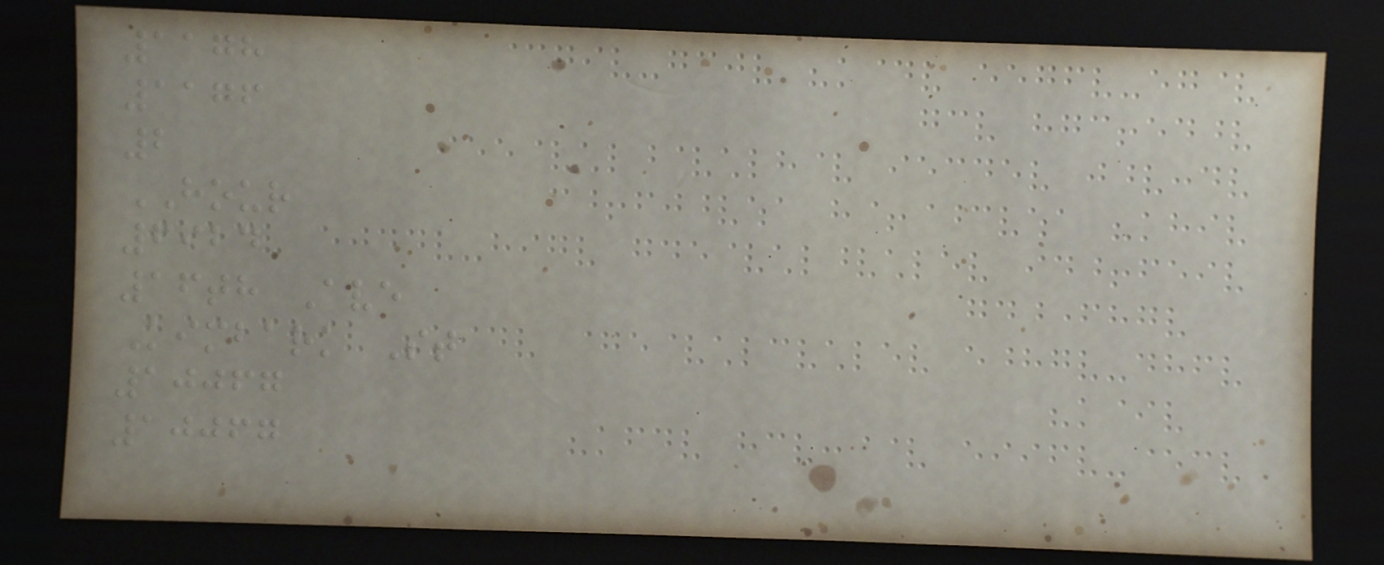1178
1176
2
HOUR
6924
16th Ave
Kimbark St
10067
10067
